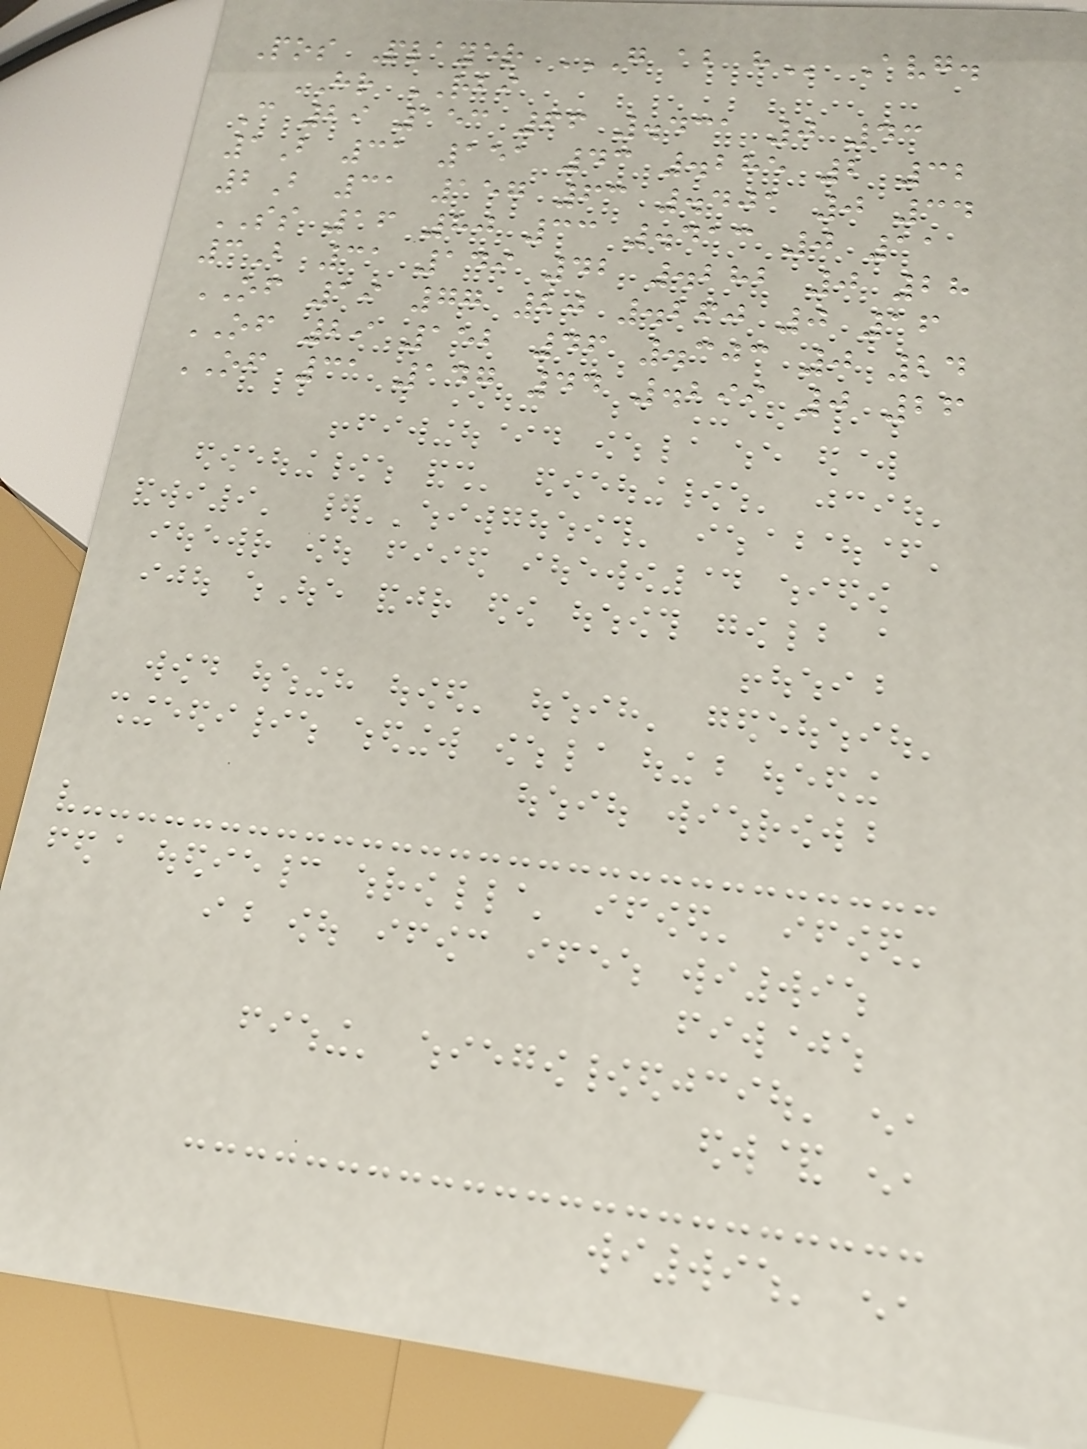Pos Player G AB H Avg.
HR RBI
C 29 153 66 .431 0 43
1B 31 151 43 .285 2 32
2B 31 157 63 .401 0 34
SS 16 80 33 .413 0 11
3B 31 149 42 .282 0 28
OF 19 77 20 .260 0 16
OF 29 152 46 .303 0 24
OF 31 147 44 .299 0 26
